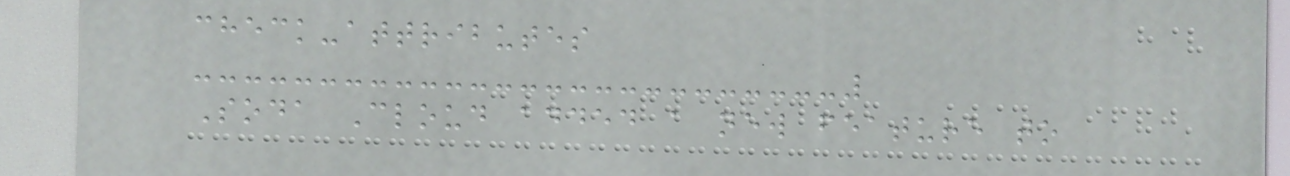check-attributes
Soda Cloud added a new feature to
